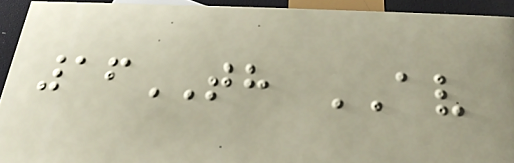16TH AV
